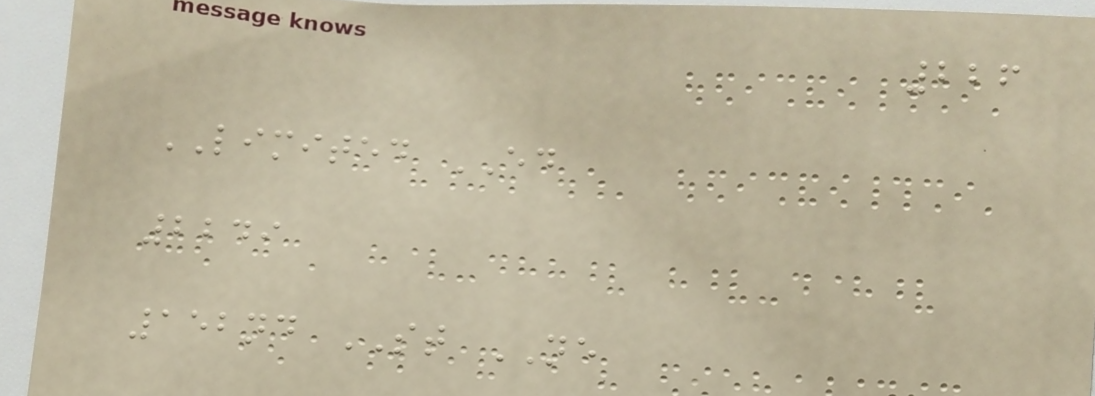226
LIMITED ED
2249
152nd ST NE
